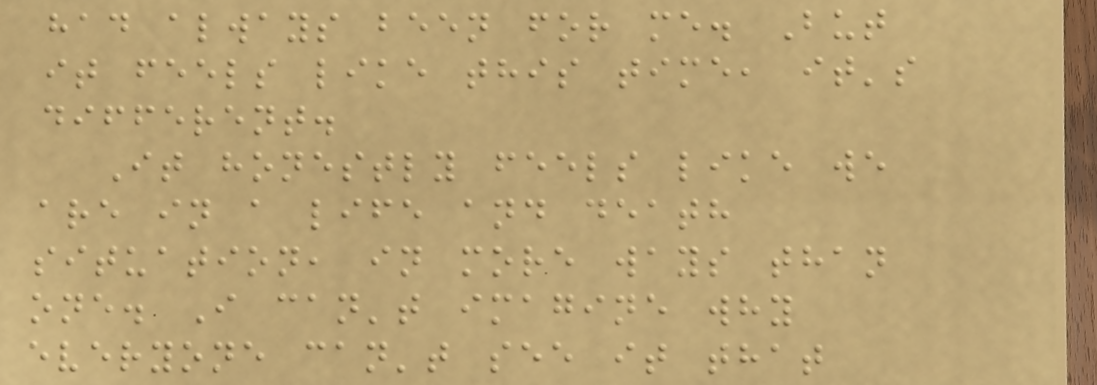had always been for me. But
it feels like this time, it's
different.
It honestly feels like we
are in a life and death
situation, in more ways than
one. I can't imagine why
everyone can't see it that
